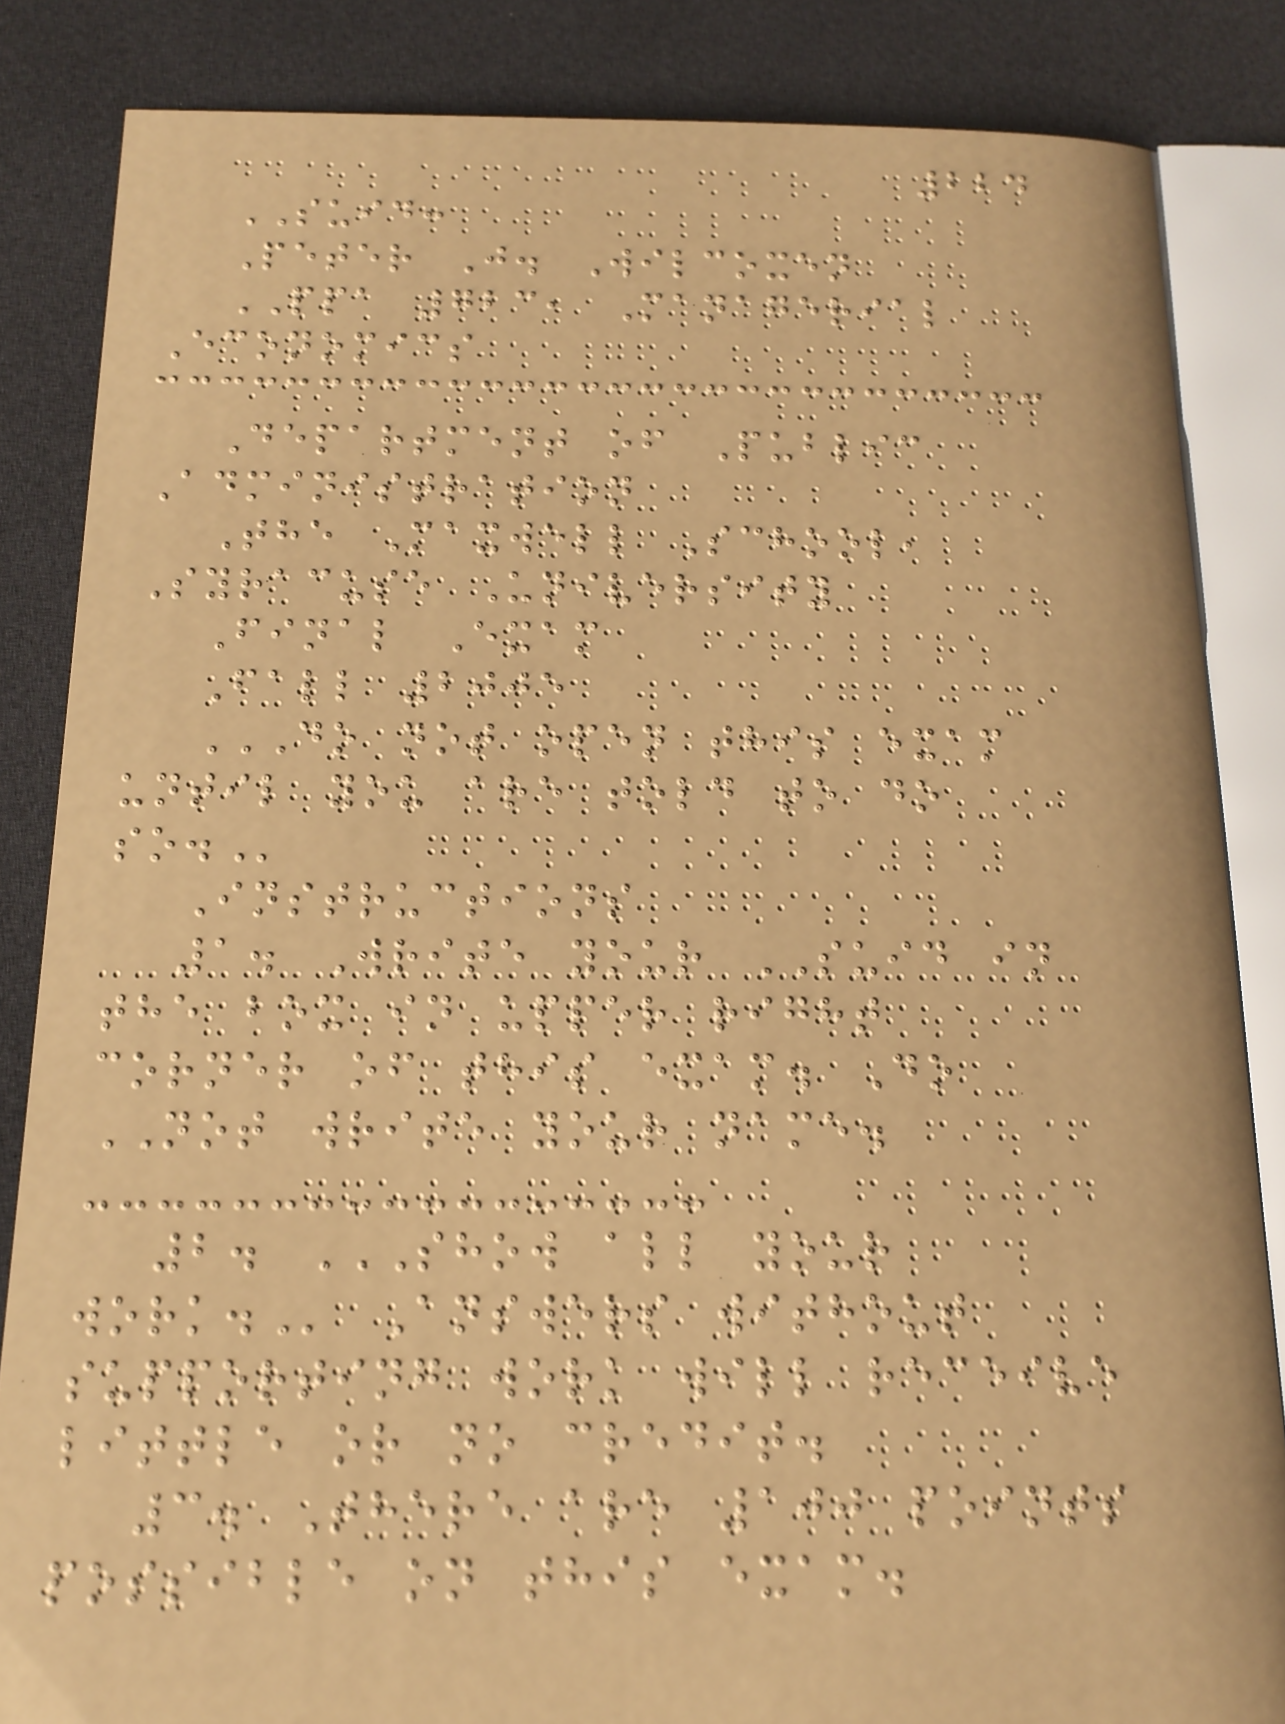224
SUID:
Peter J. Wilcoxen
PPA 723, Managerial
Economics
Department of Public
Administration
The Maxwell School,
Syracuse University
Final Exam
Fall 2005
DO NOT OPEN THIS EXAM
UNTIL YOU ARE TOLD TO DO
SO.
Instructions
1. Write your SUID in
the box in upper right
corner of this exam. Do
NOT write your name.
2. SHOW ALL YOUR
WORK. Answers without
supporting work will receive
little or no credit.
3. There are 100 points
possible on this exam.
